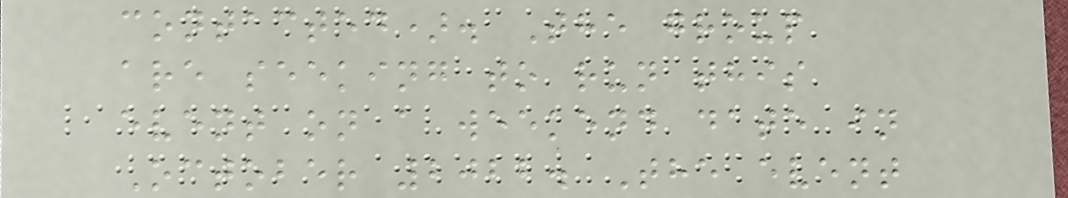contacted). The group
are seeking to run this
event on a weekend date in
October 2022. The event
